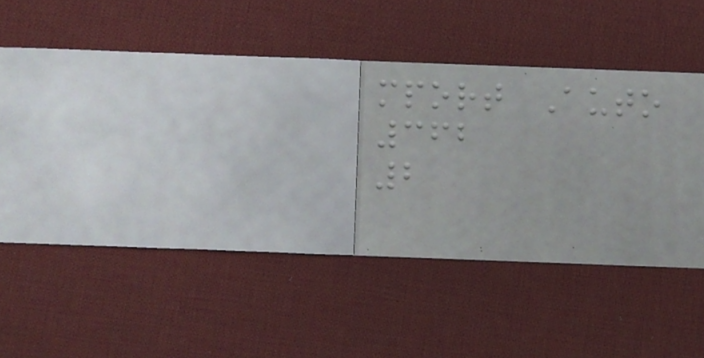mport Auto
362
2
